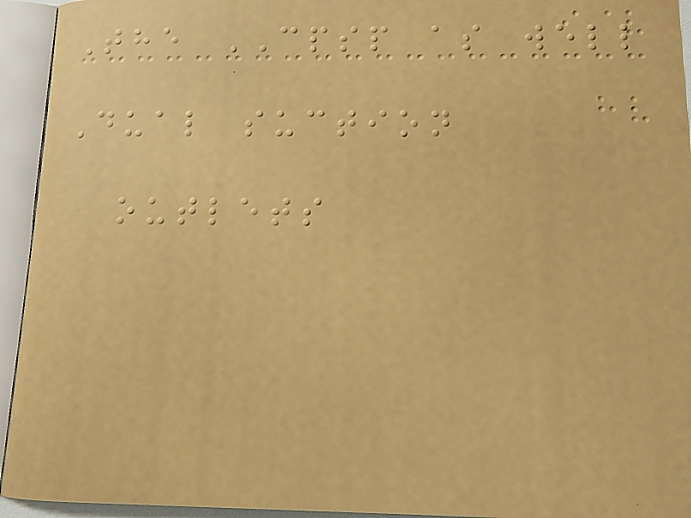The CPSP as well
Dual suction
outlets
